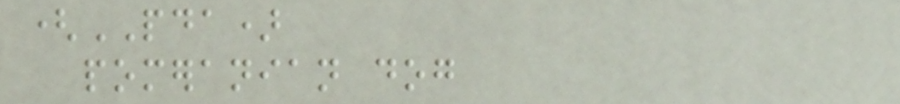(PDA)
pomeranian dog
